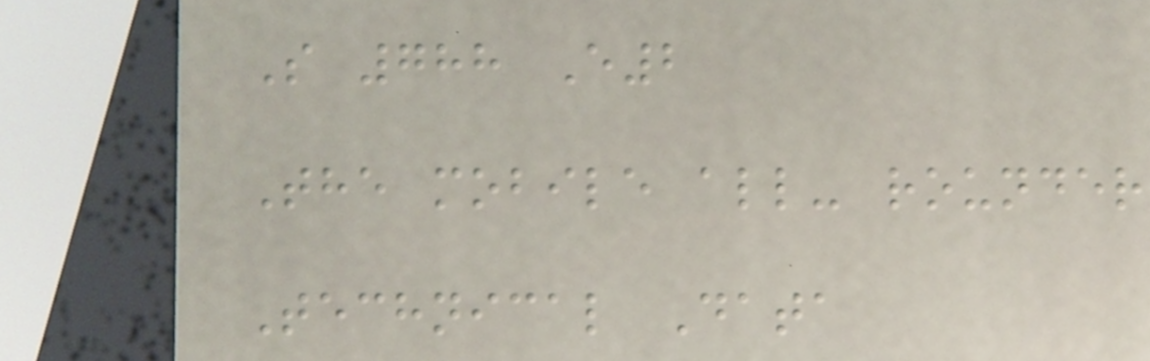S 788 E2
The mobile all- rounder
Technical Data
